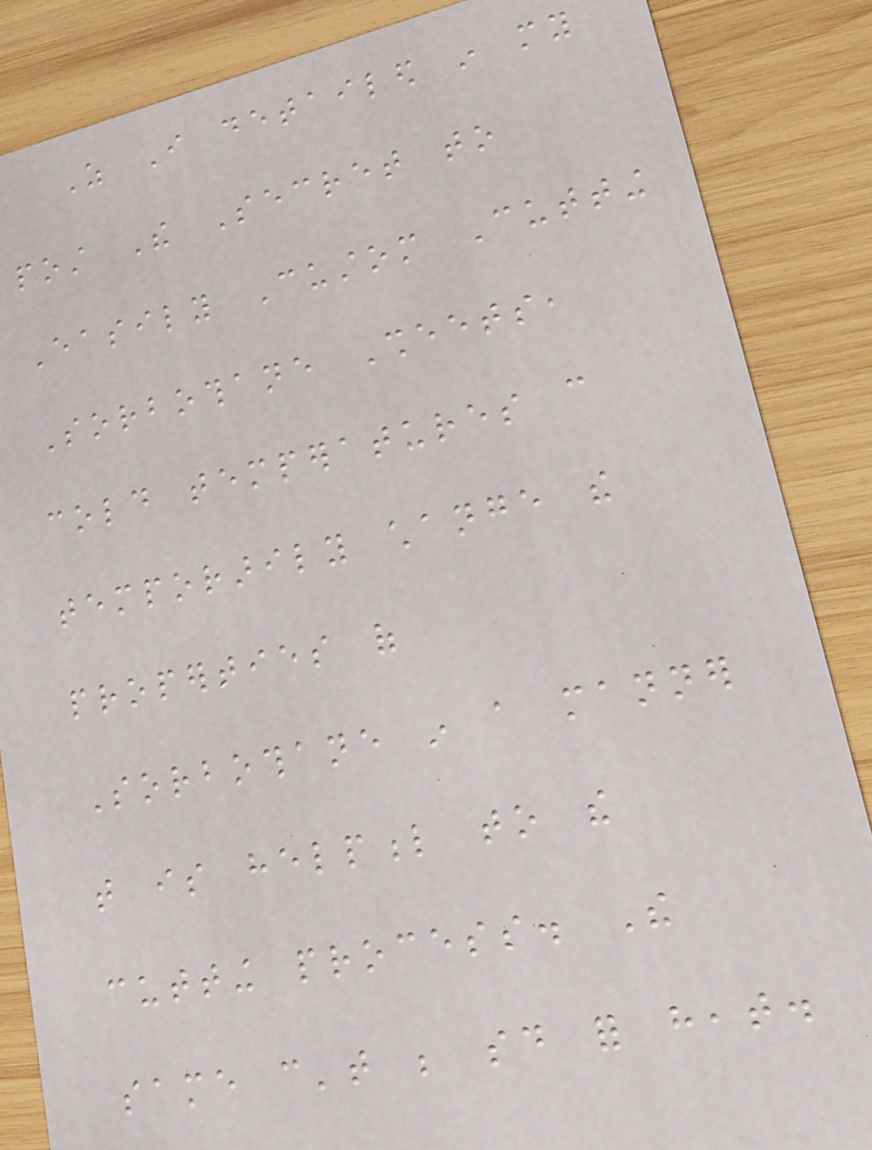As I detailed in my
post The Secret to
Easily Custom Cutting
Sorbothane Sheets,
cold temperatures can
temporarily change the
properties of
Sorbothane in a manner
that is helpful to the
cutting process. The
same can't be said for heat.
